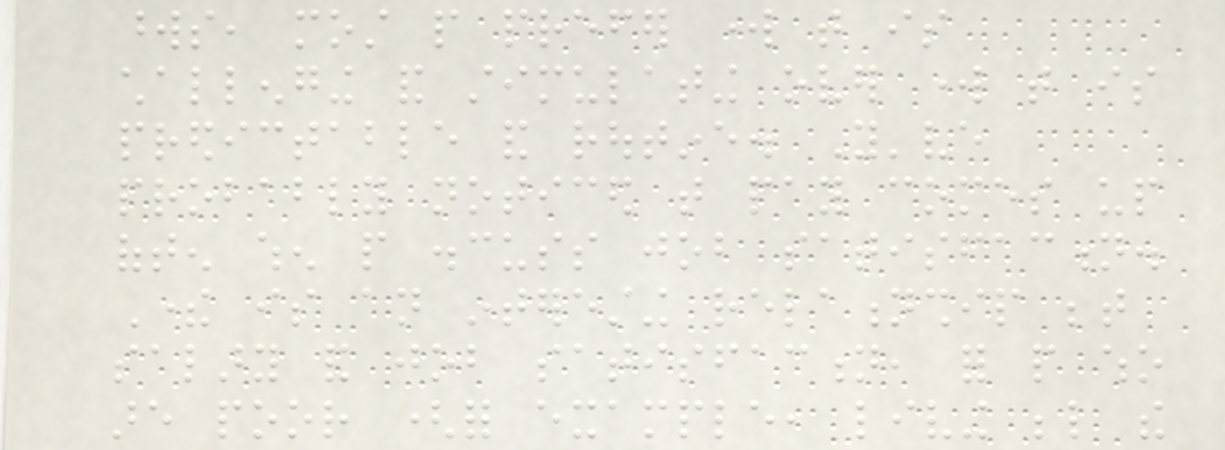words, most people prefer work that is
challenging and stimulating over work that is
predictable and routine. You've
probably noticed that pay comes up
often when people discuss job satisfaction.
There is an interesting relationship between
salary and job satisfaction, for people who
are poor (for example, living below the
